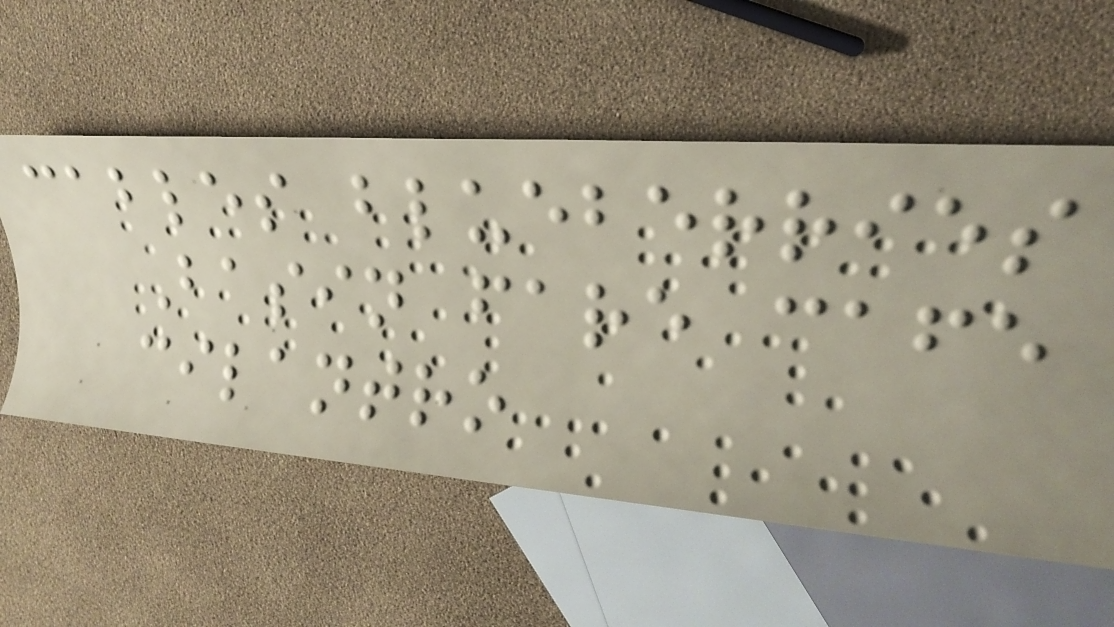cables blueberries
Basin fare cafe
cilantro
